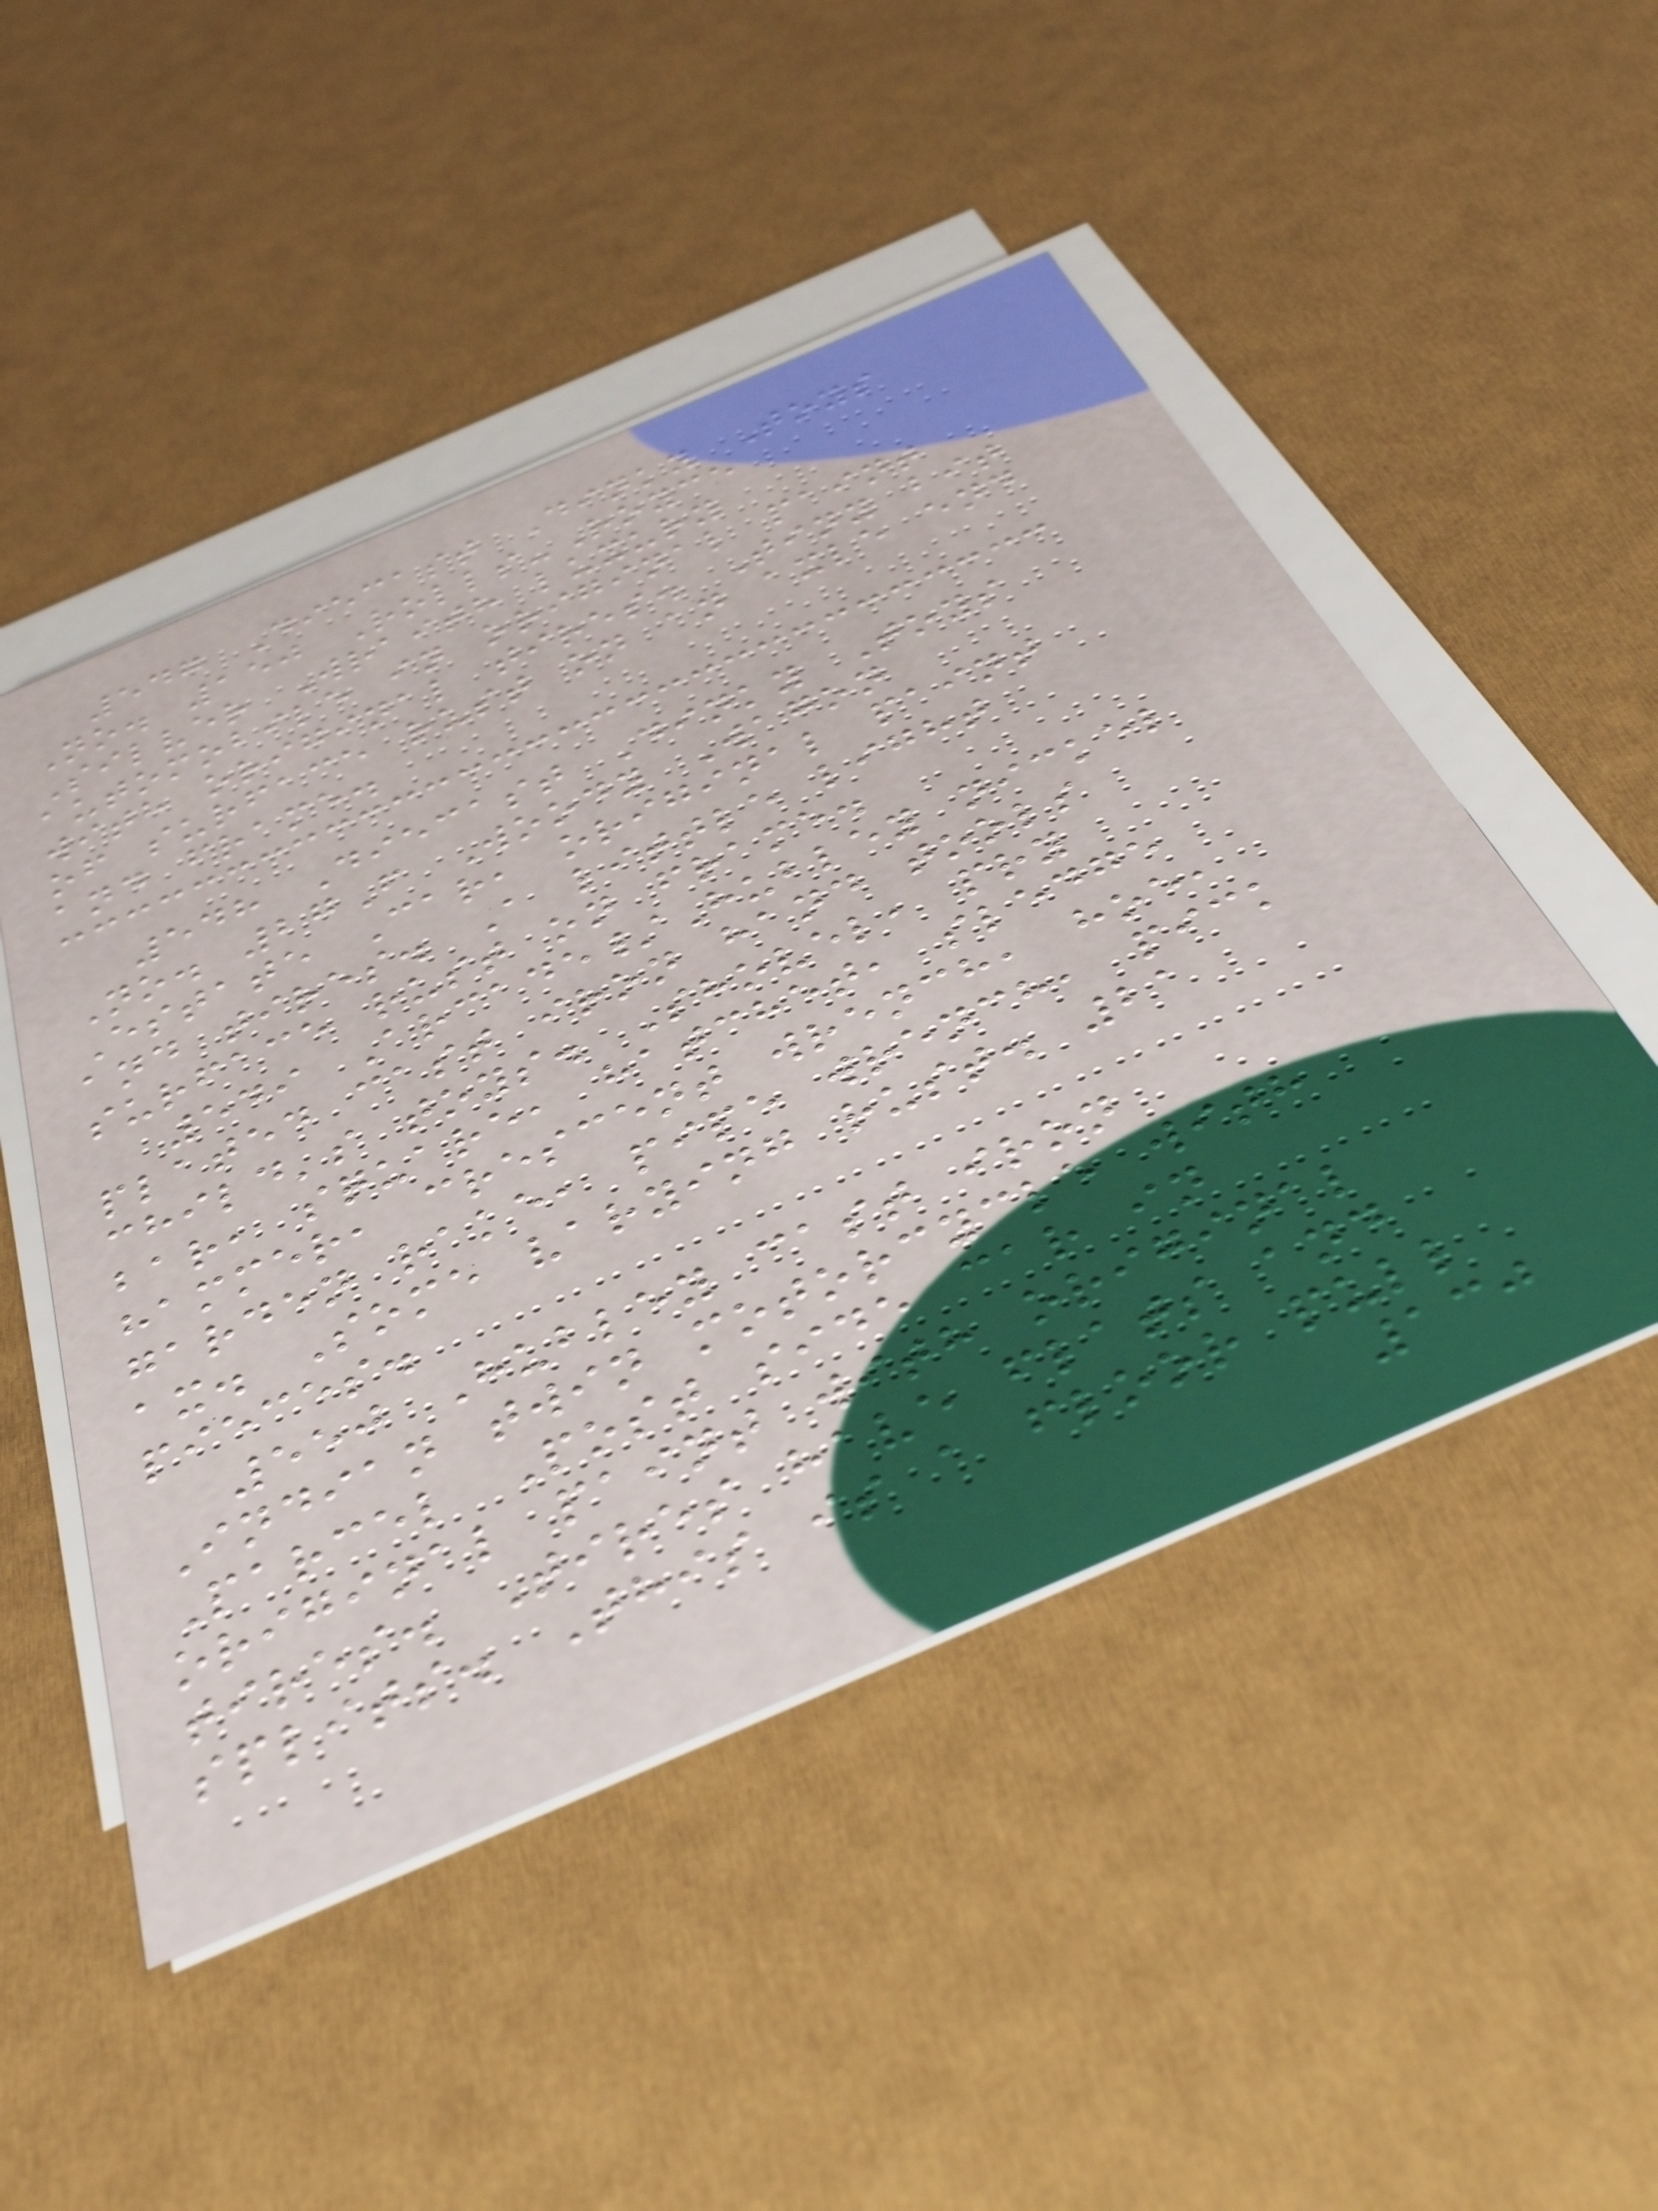547 Diecast Dinky Toys
No. 150 Rolls-Royce
Silver Wraith luxury
automobile in original paint
with original tires. Tiny bit
of surface rust on an axle end
and frame.
548 Diecast Dinky Toys
No. 27F Woody Wagon
Estate Car, original paint
and tires. A little light
surface rust on frame.
549 Arcade/Hubley nickel
plated cast iron hand tools
child's toys. Shovel, pry
bar, square, hatchet, sledge
hammer, crescent wrench, hoe,
garden rake, pipe wrench, pick
ax. Some varying rust. 21
pieces.
550 Hubley cast iron
Indian twin motorcycle with
Parcel Post side car in
original paint with original
tires. Tires have flats and
splits. This is a floor pull
130
